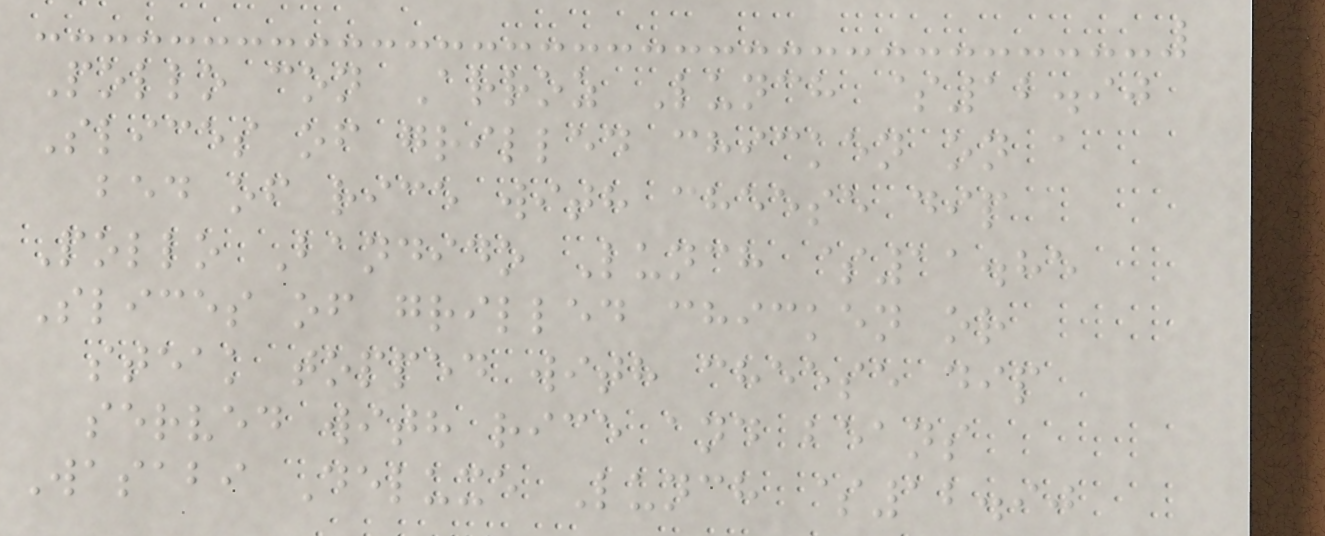Pollo con Arroz Lunch $12.90
Slices of grilled chicken on a
bed of rice with cheese dip
Pollo Bandido Lunch $11.85
Slices of grilled chicken or
steak topped with cheese dip
served with rice and beans
Wasabi Deluxe Lunch $12.90
